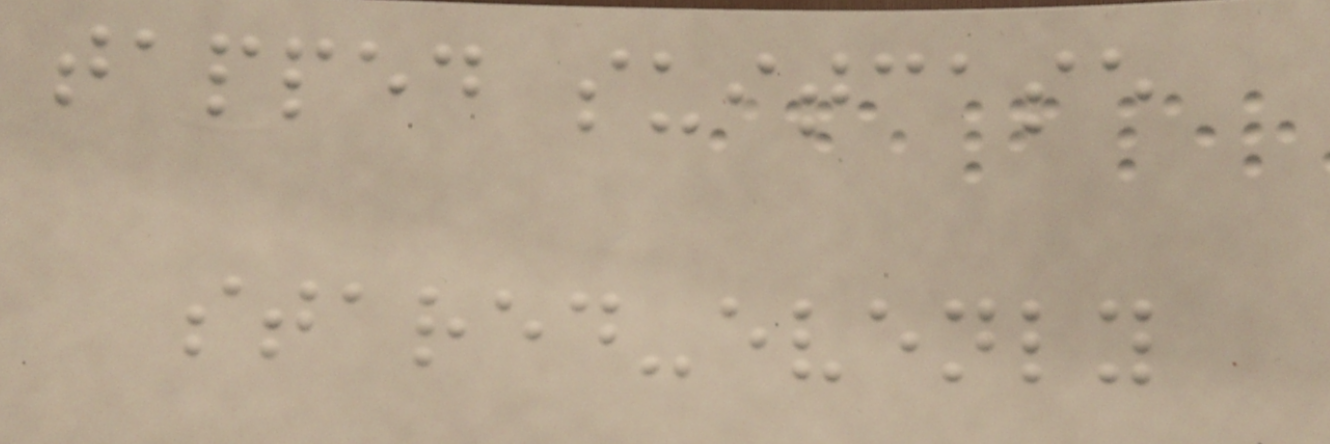tapped suitcase
stared-evenly
